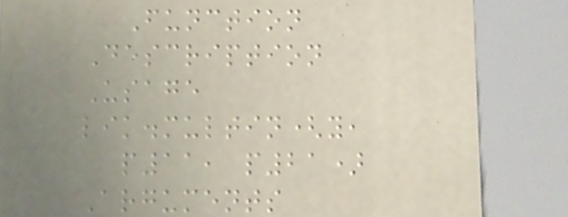Function
Description
Usage
lik.multin(y,
p11, p21)
Arguments
